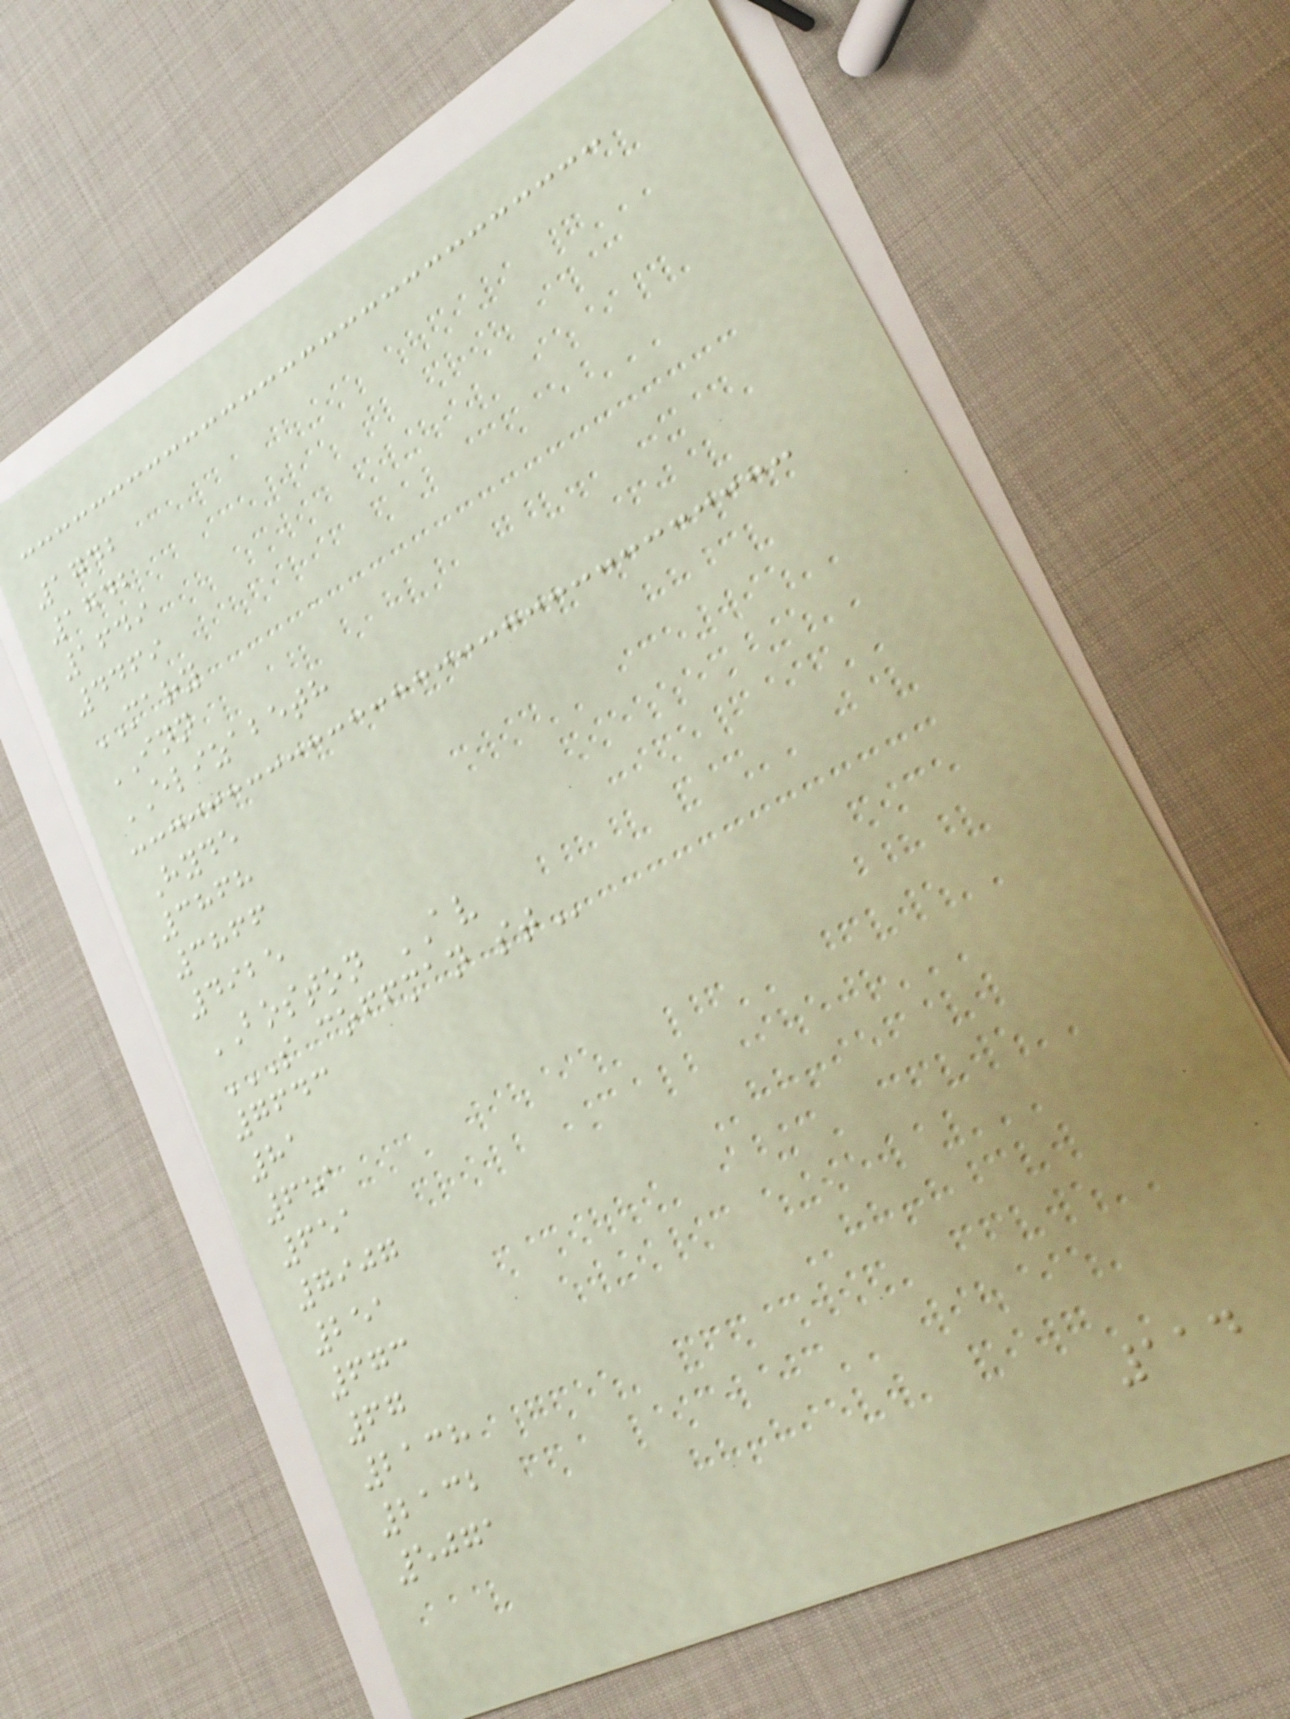1742
1742
1649
4469
MARY
INN
ELIZABETH
Hyde
3868
3866
4925
BOSTON AV
S COFFMAN ST
7643
81
651
651
7907
251
673
67
2138
2132
5071
114
